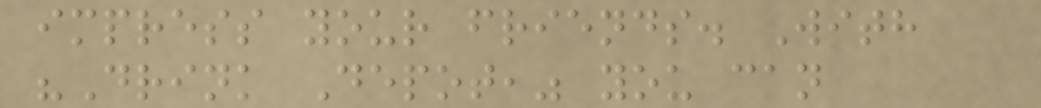impress your friends. With
"Drink Depot," you can
